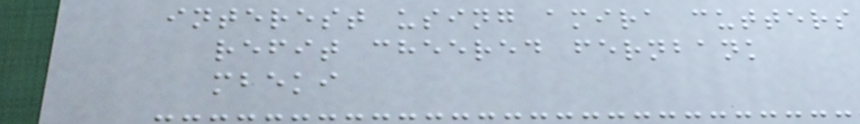interest using amira cutters
refit cheered fernbank
mbeki
